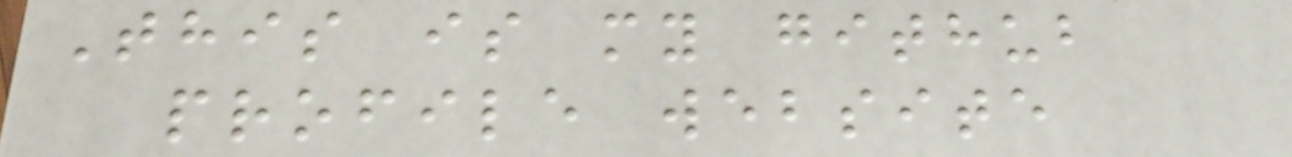This is my github
profile website
